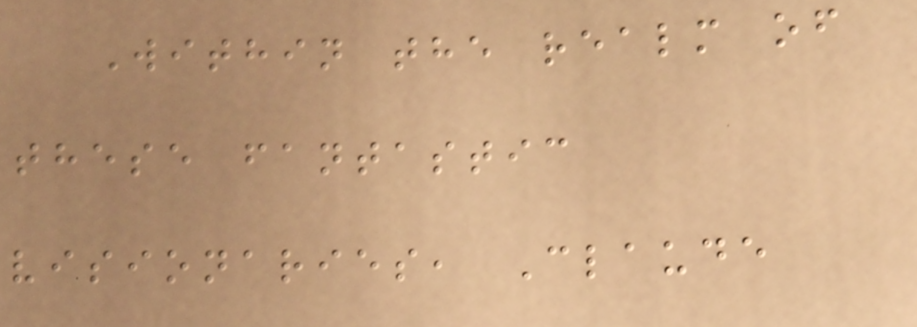Within the realm of
these fantastic
visionaries, Claude
